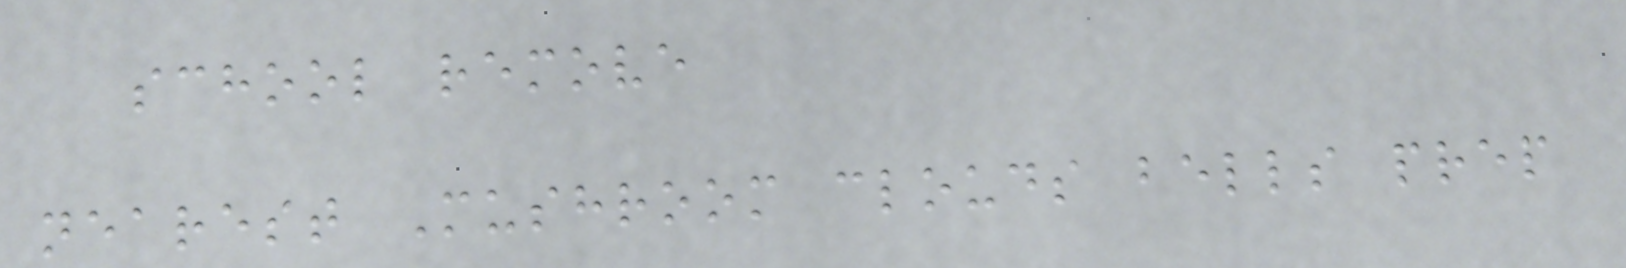school remove
nearest Mushroom clouds bells prep
